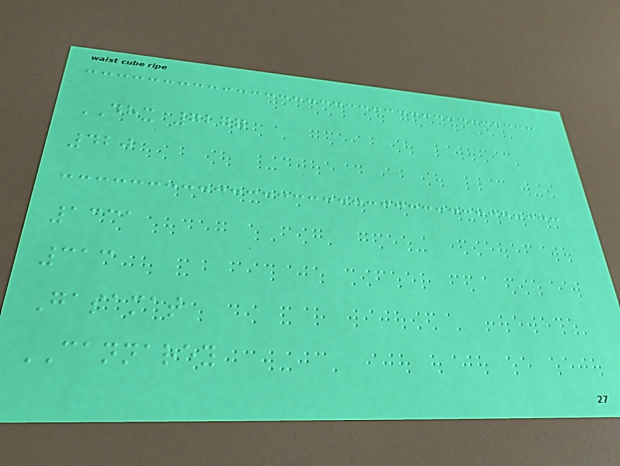DHX 7277
420
1331
313
Gasamat
CANNAREY
